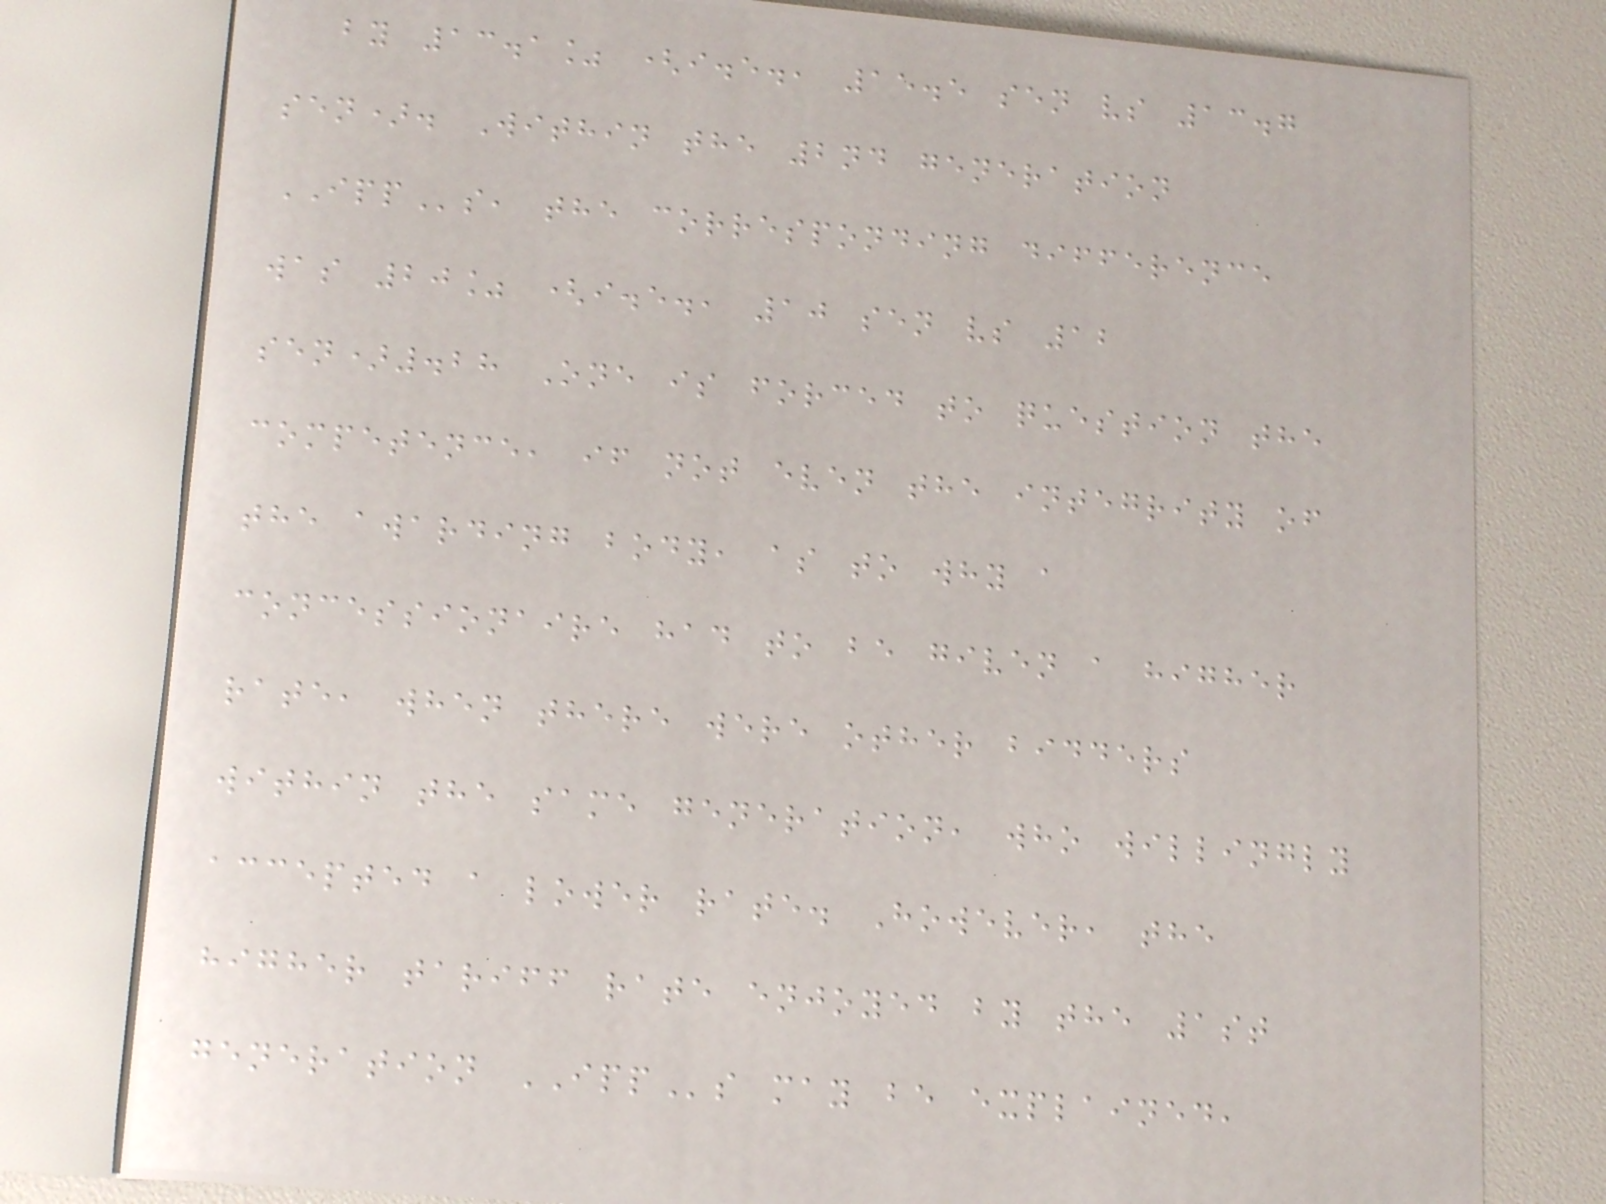by 13.1% (i.e., 15.5 sen vs 13.7
sen). Within the 2nd generation
IPPs, the corresponding difference
was 20% (i.e., 10 sen vs 12
sen).28 One is forced to question the
competence, if not even the integrity of
the awarding body, as to why a
concessionaire had to be given a higher
rate, when there were other bidders
within the same generation, who willingly
accepted a lower rate. However, the
higher tariff rate enjoyed by the 1st
generation IPPs may be explained,
